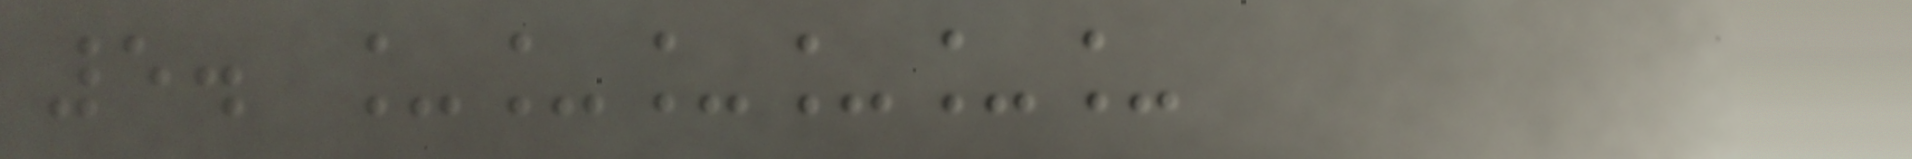5. ______
